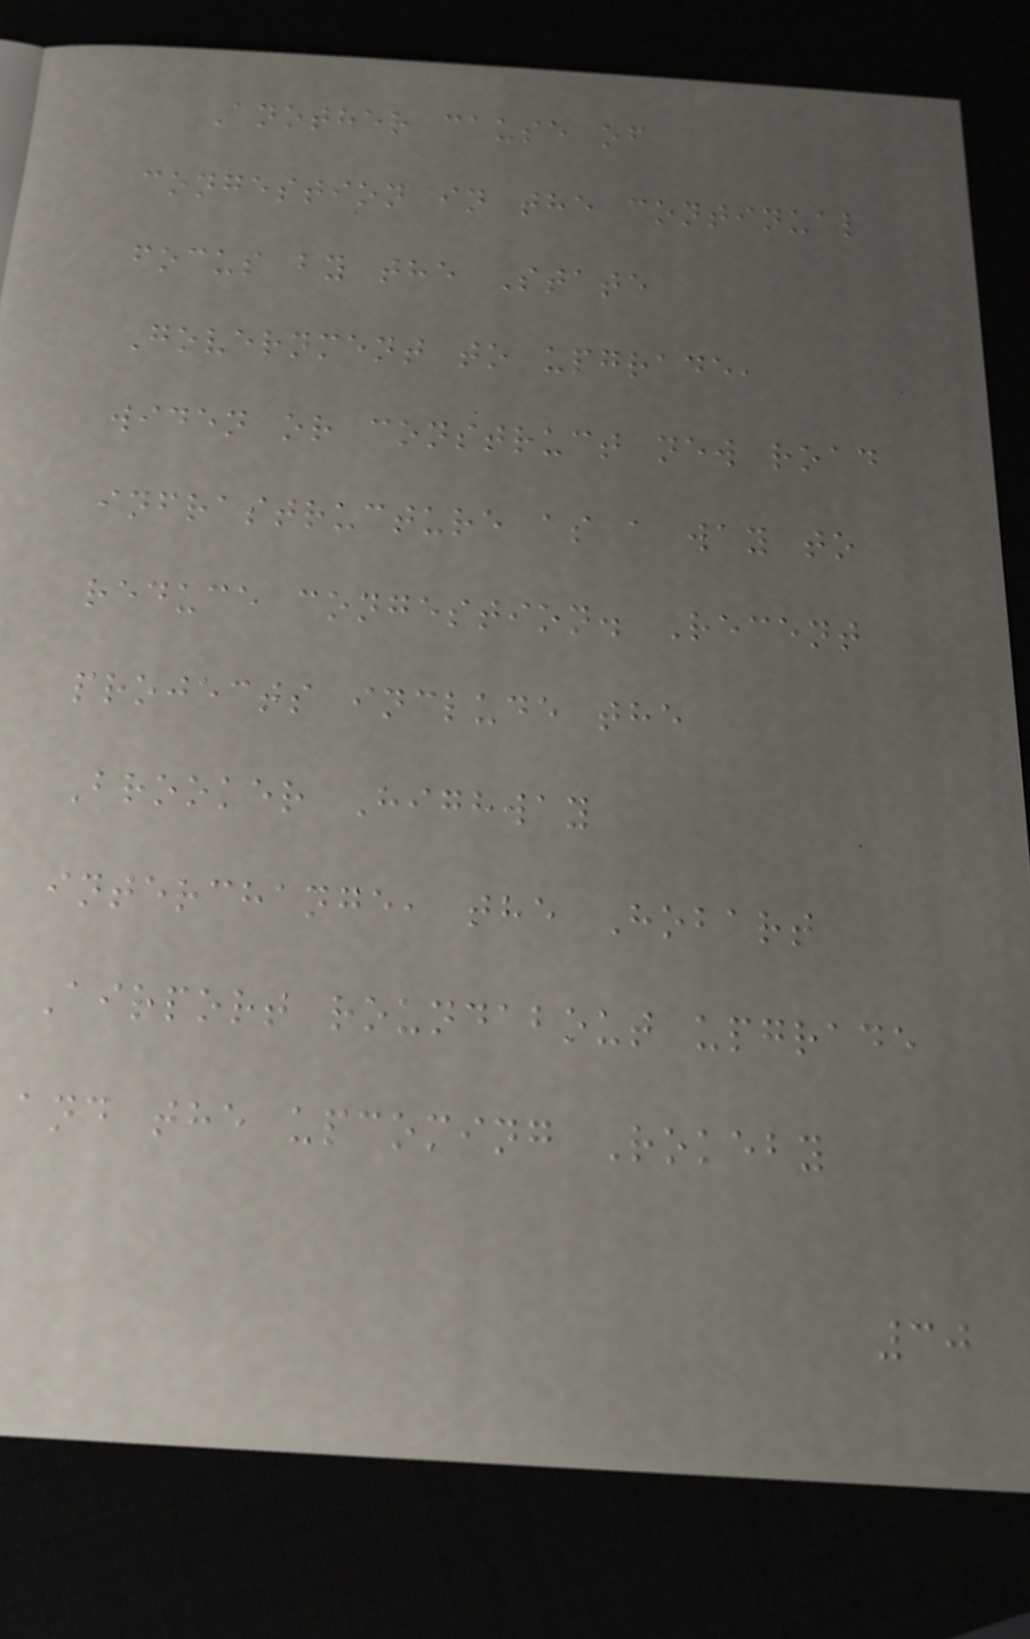Another cause of
congestion in the continual
focus by the State
Government to upgrade,
widen or construct new road
infrastructure as a way to
reduce congestion. Recent
projects include the
Brooker Highway
interchange, the Hobart
Airport roundabout upgrade
and the upcoming Rokeby
30
